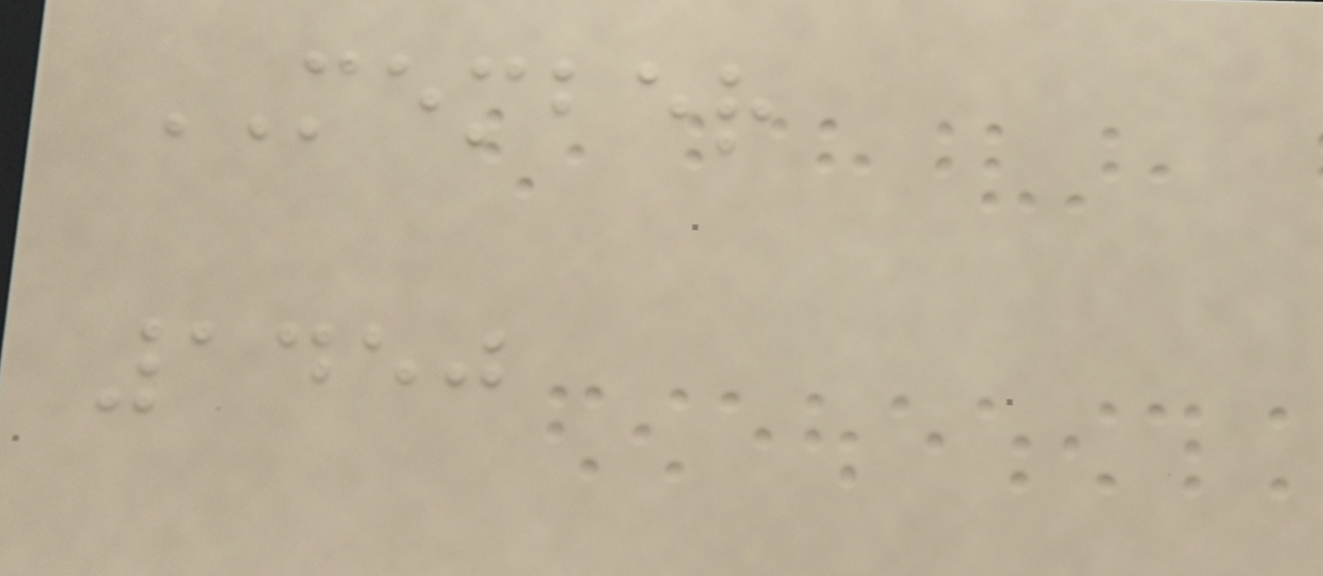MEMBER
1450
